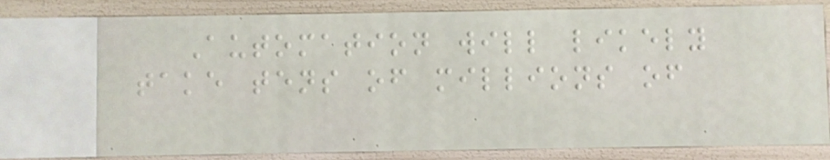Automation will likely
take tens of millions of
